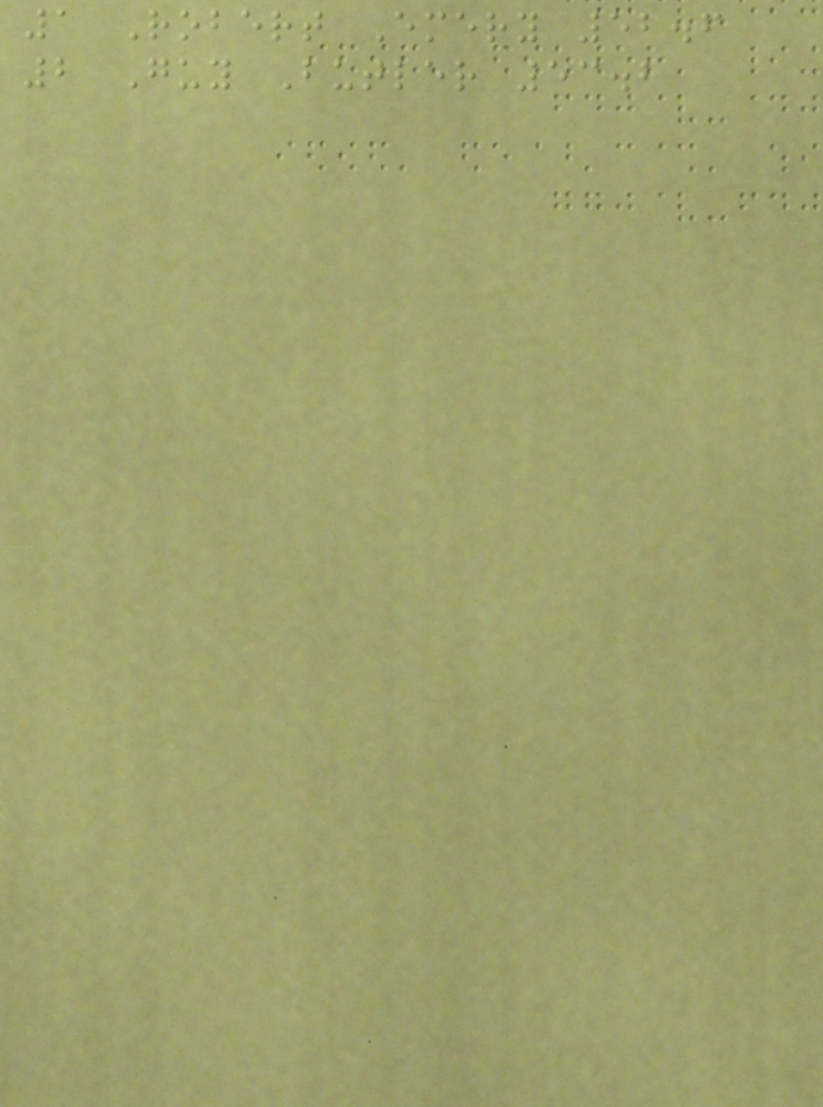1 Robert Emery 52.6
2 Guy Butler 53.2
